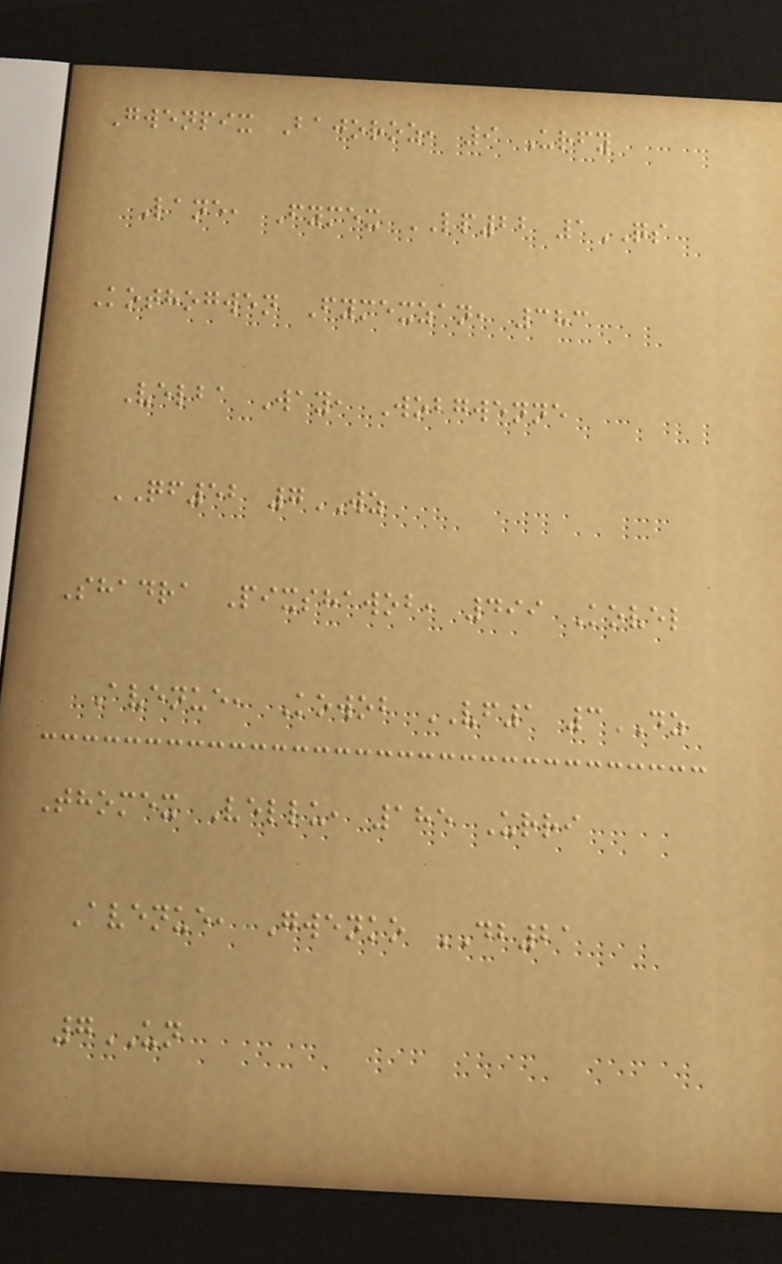Gwenpix Bajoroz, 9 Urfy
Lane, Fymex LP22 1QS
Kothogwen Fymexzan, 383
Velba Way, Wobgwenne
QF52 7WZ
Shadra Pixshawob, 499 Kovel
Avenue, Kowob VF1 3DZ
Thomex Vellu, 185 Urri
Avenue, Gwenko DB21
7UN
